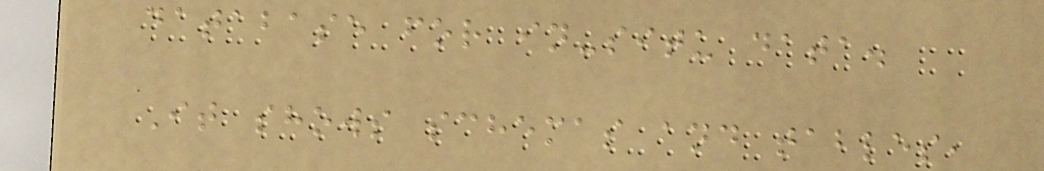database for in-situ data.
It shows schemas and tables,
